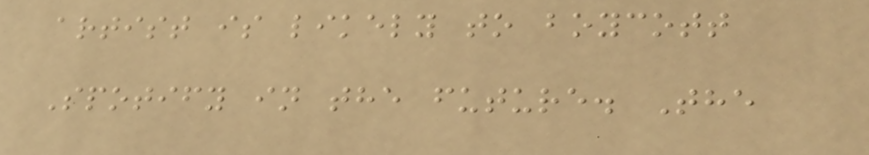artist is likely to boycott
Spotify in the future. The
